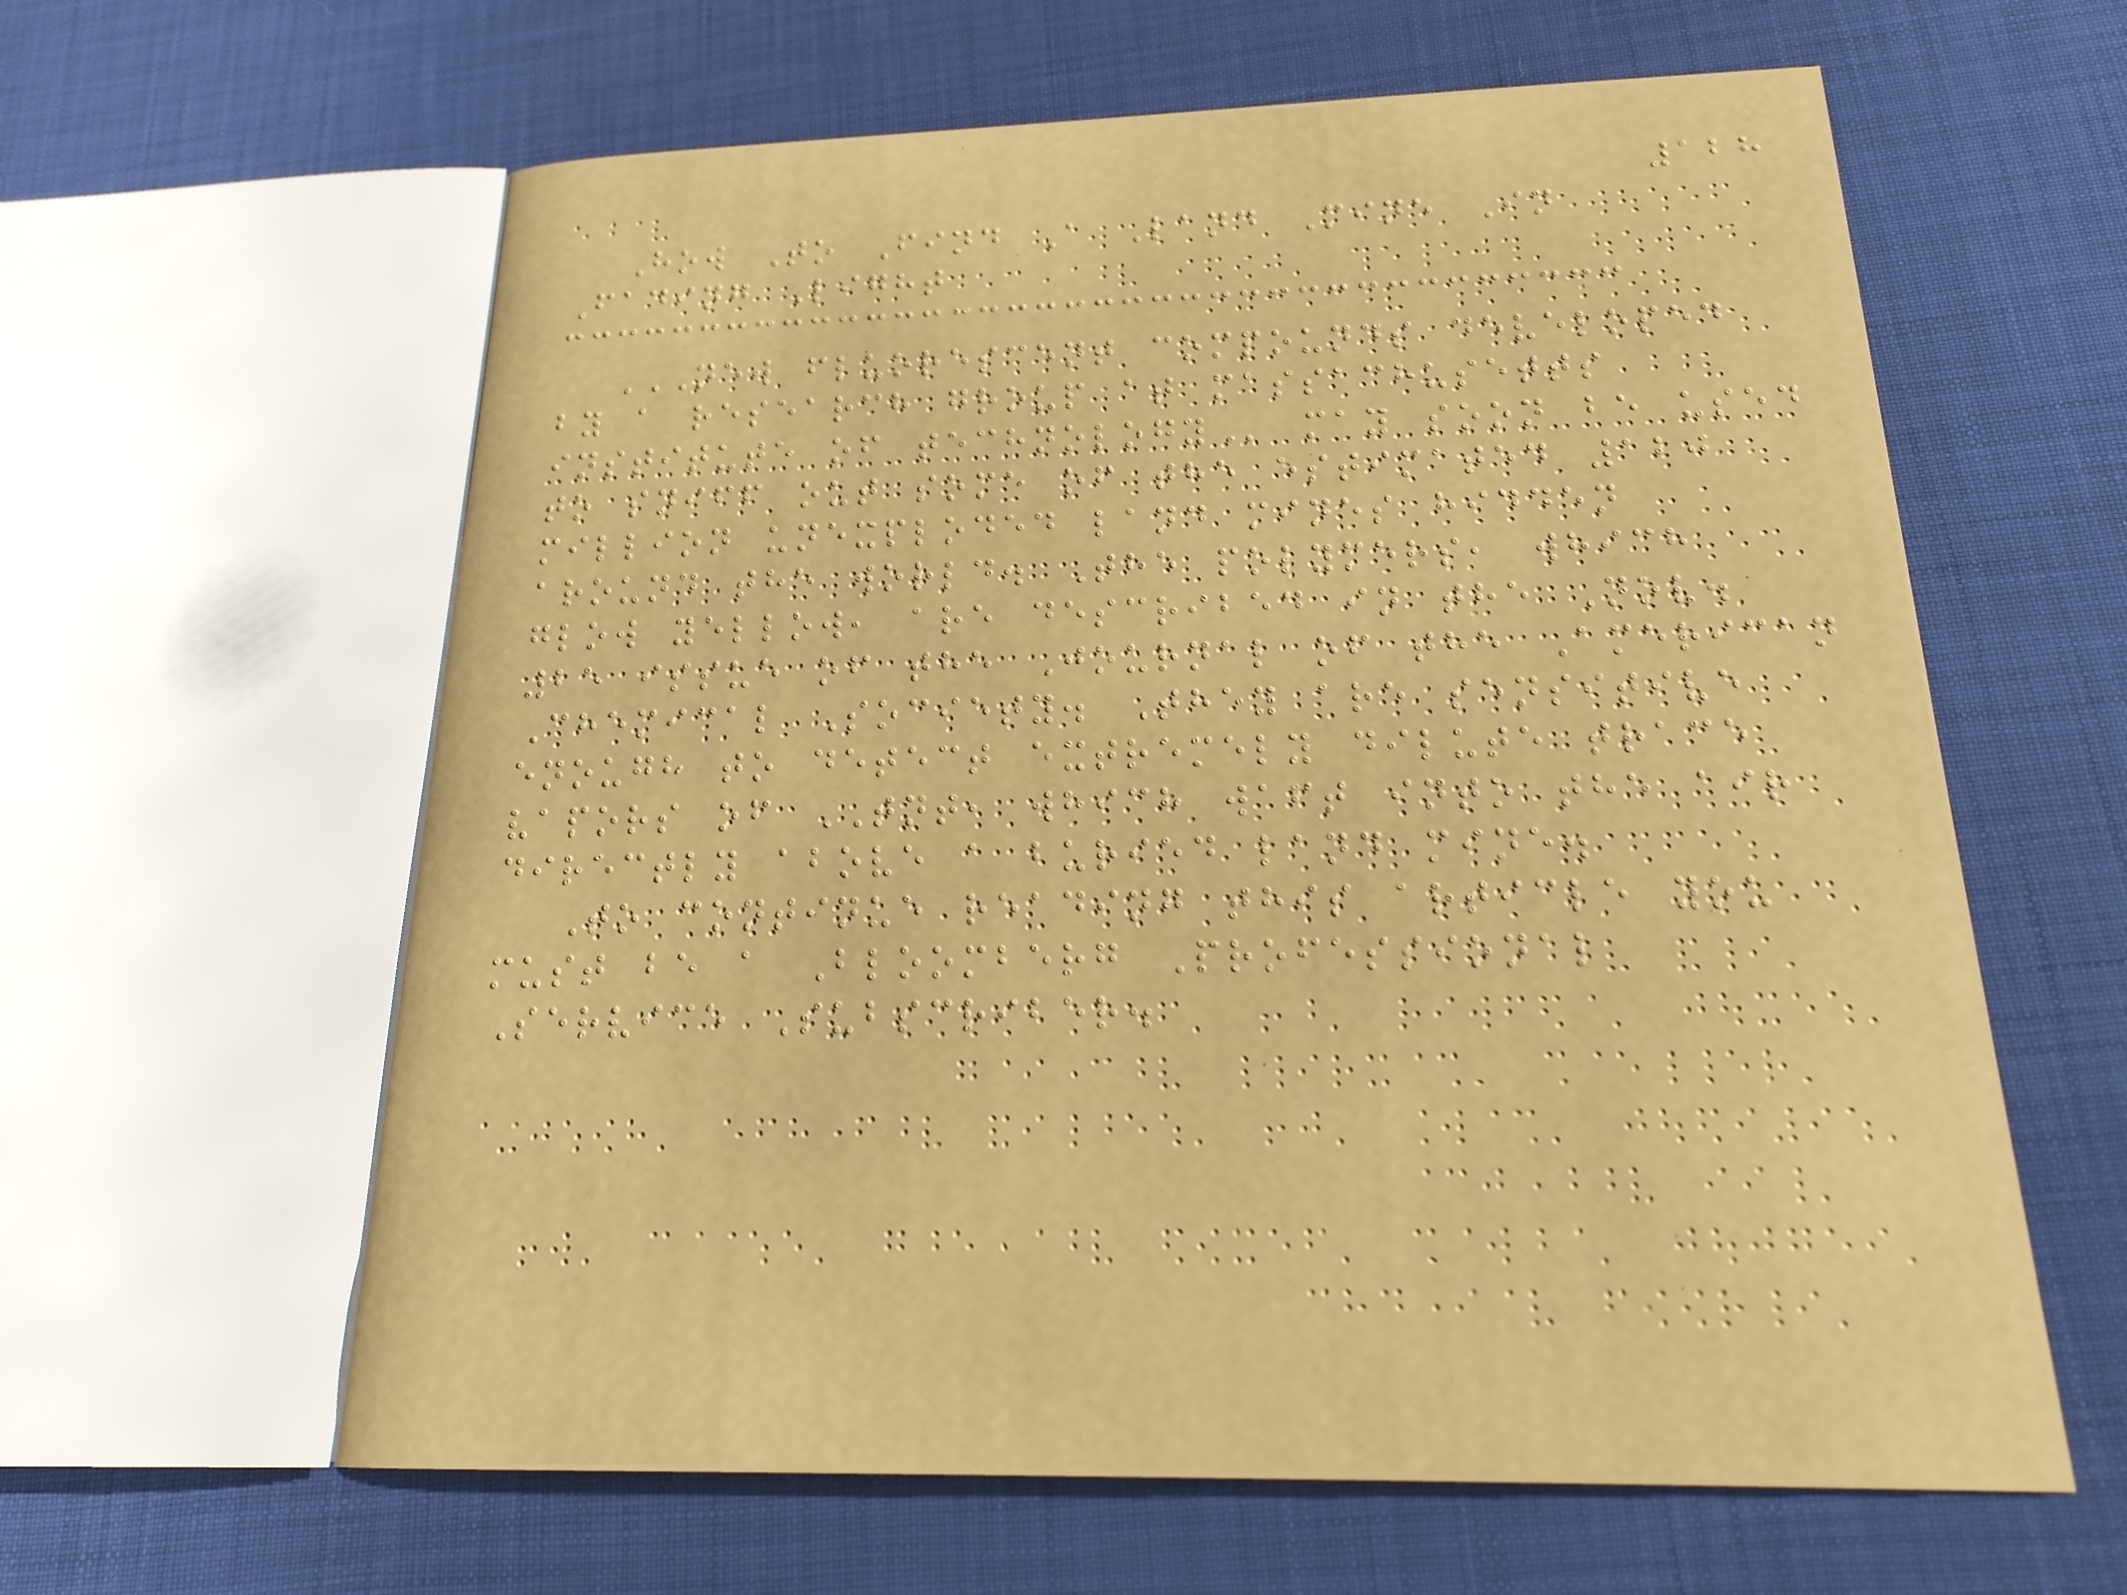128
How To Find A Land Mine In
Fading Light
NEW FLUORESCENT COMPOUNDS DEVELOPED
BY A RESEARCH GROUP AT MASSACHUSETTS
INSTITUTE OF TECHNOLOGY may soon be used
to sniff out some of the estimated 120
million unexploded land mines hidden
around the world. The polymers, which
glow yellow, are described in the Nov.
25 issue of the Journal of the American
Chemical Society. They are sensitive
enough to detect extremely dilute trace
vapors of TNT, which waft into the air
directly above a buried land mine.
To continue reading this article you
must be a Bloomberg Professional
Service Subscriber.
